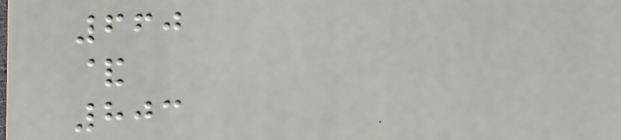660
&
803
